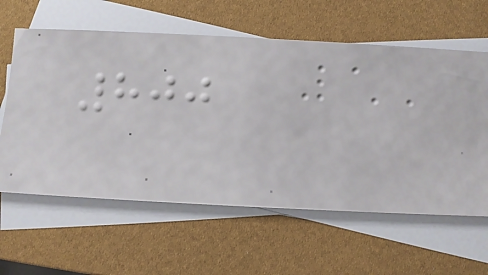800
